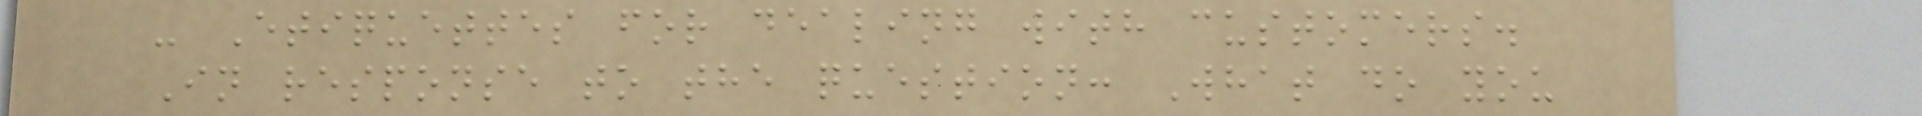- Etiquettes for dealing with customers.
In response to the question: What do you
